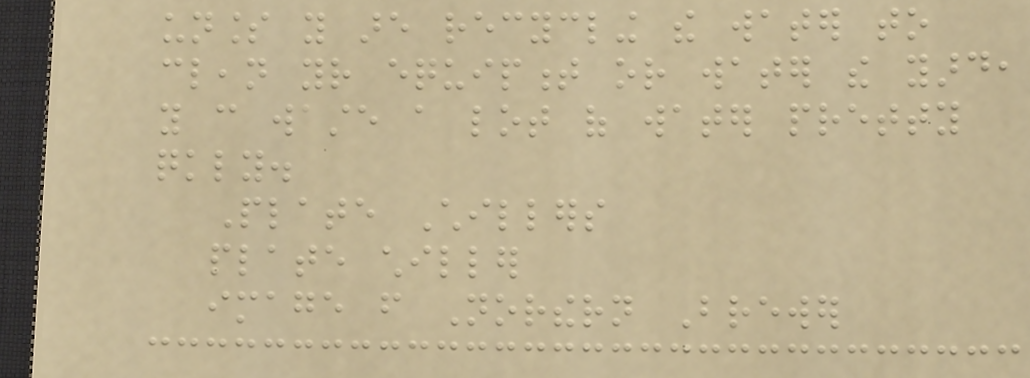unless you are recycling the water to
clean your equipment or water the yard,
you can waste a lot of water pretty
quickly.
Plate Chillers
plate chiller
image from Northern Brewer
